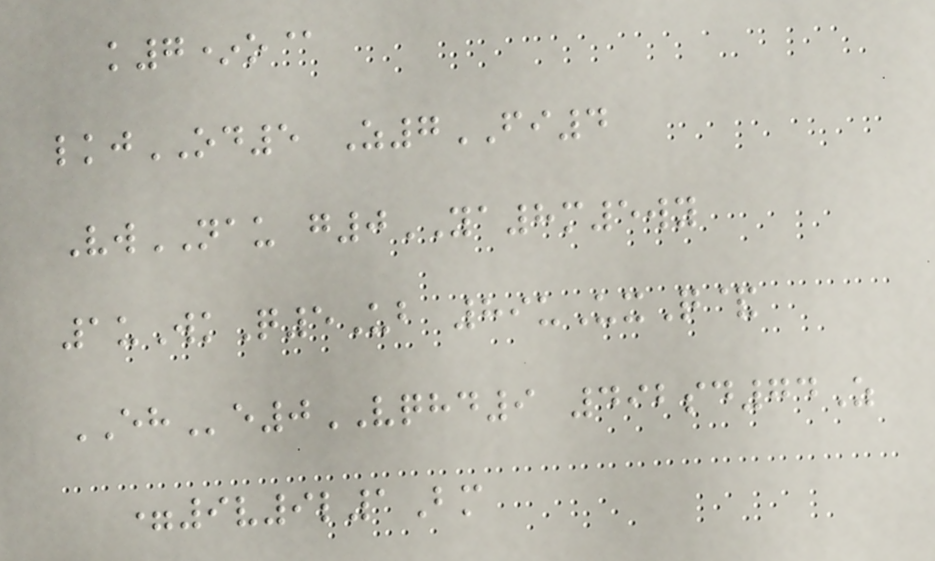k7*o@
lkjOD5 Z7FI4
VwNAU g0YA8m5wy
1uWkQ5Ub 89uUxQ&
EHe0VQHD9 492sd74Z
=9v9l1Bm
